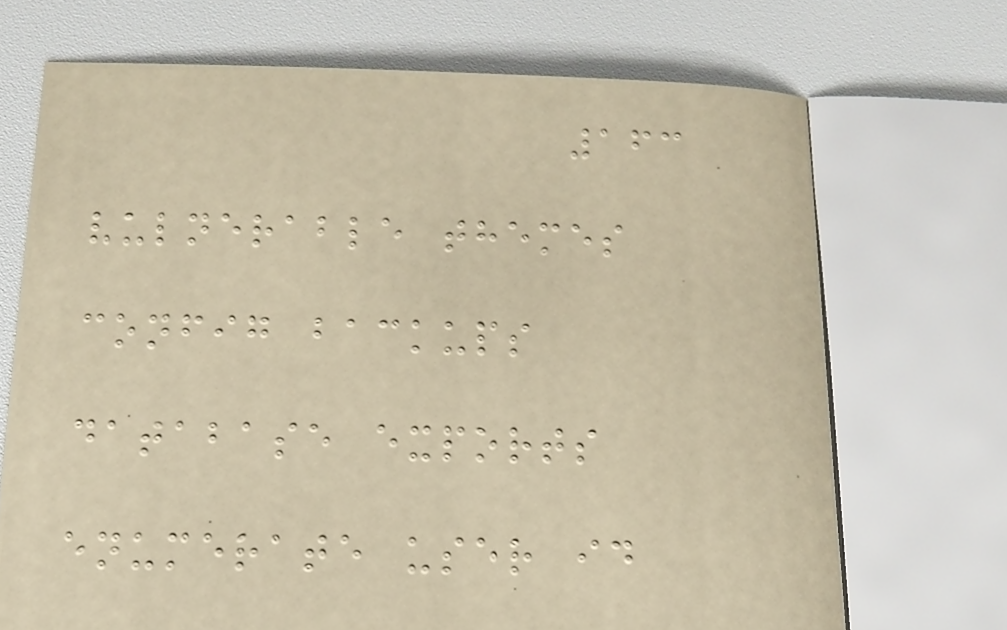163
vulnerable themes
config backups
database exports
enumerate user id
